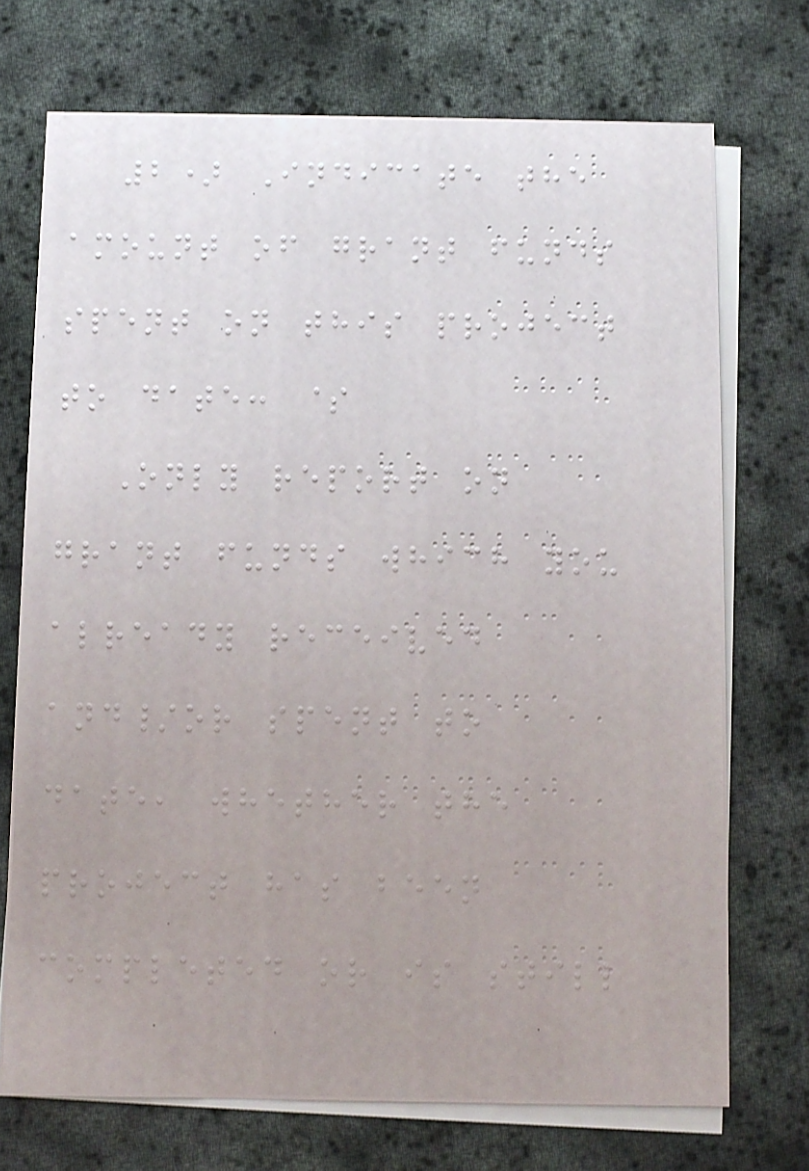2) Indicate the
amount of grant funds
spent on this project
to date: $
Only report on
grant funds which you
already received
and/or spent to
date, whether the
project has been
completed or is still
